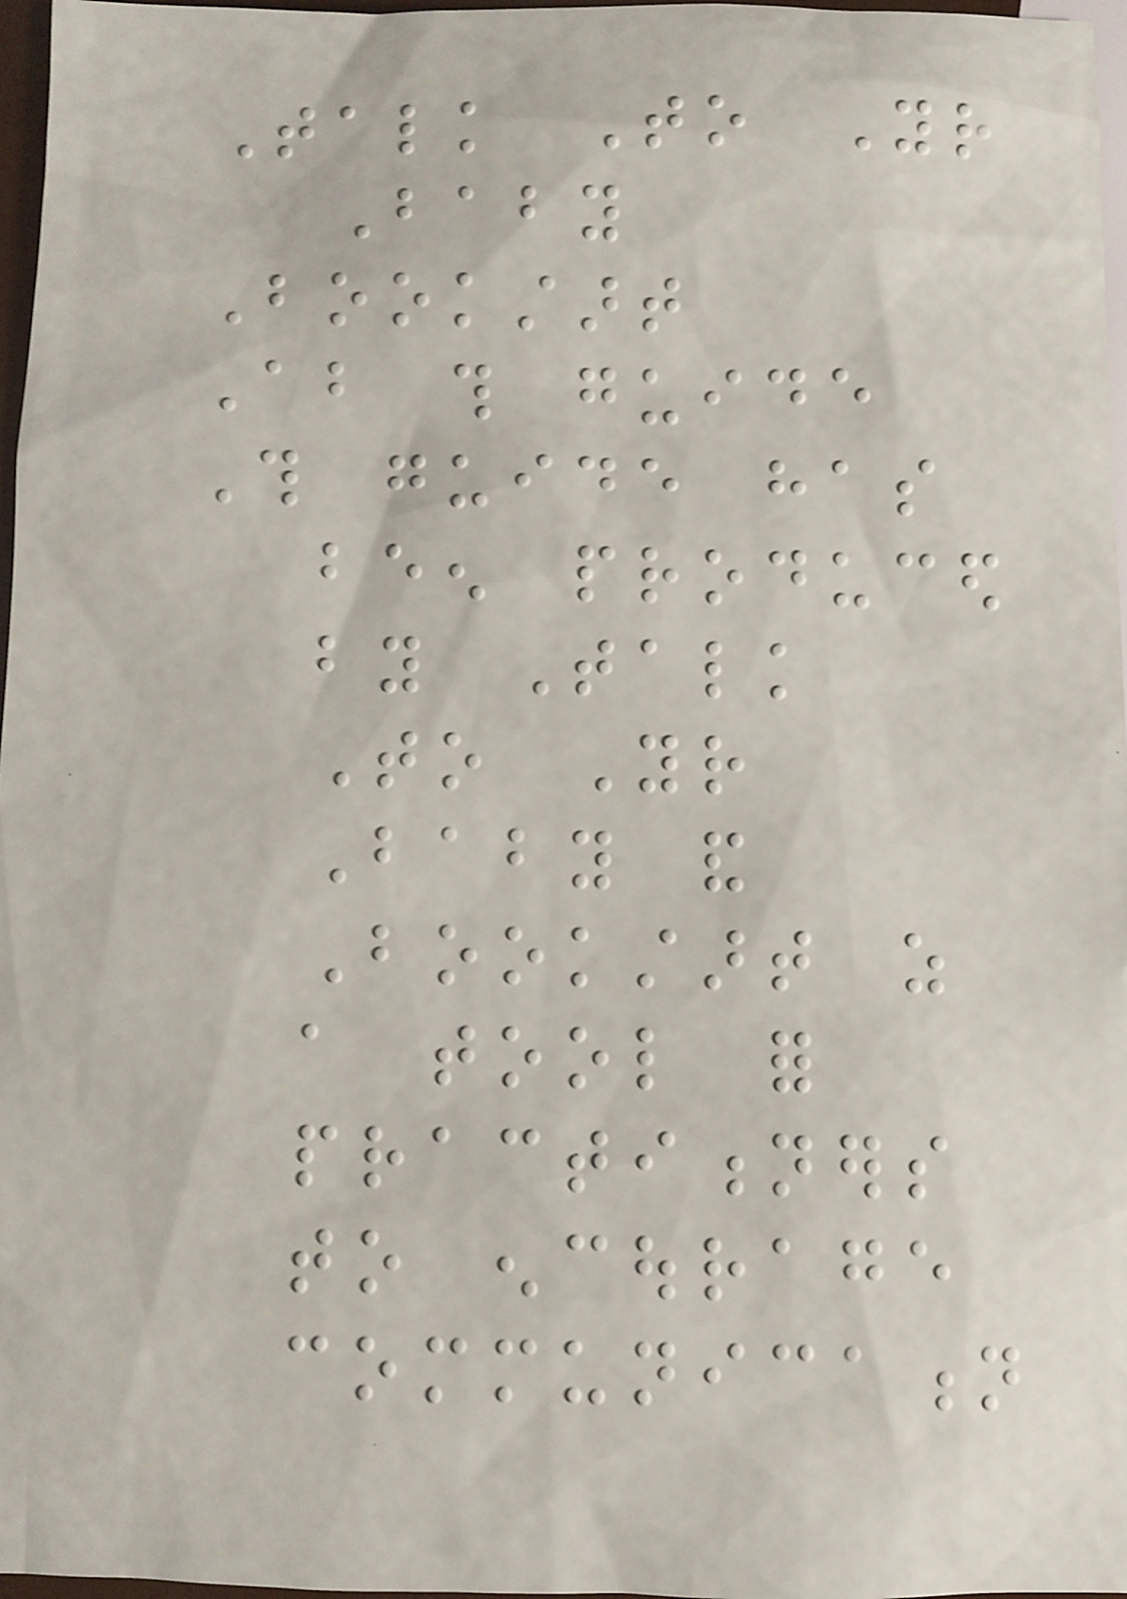Talk To Your
Baby
Bookstart
About this guide
This guide has
been produced
by Talk
To Your
Baby and
Bookstart as
a tool for
practitioners
to encourage
communication
